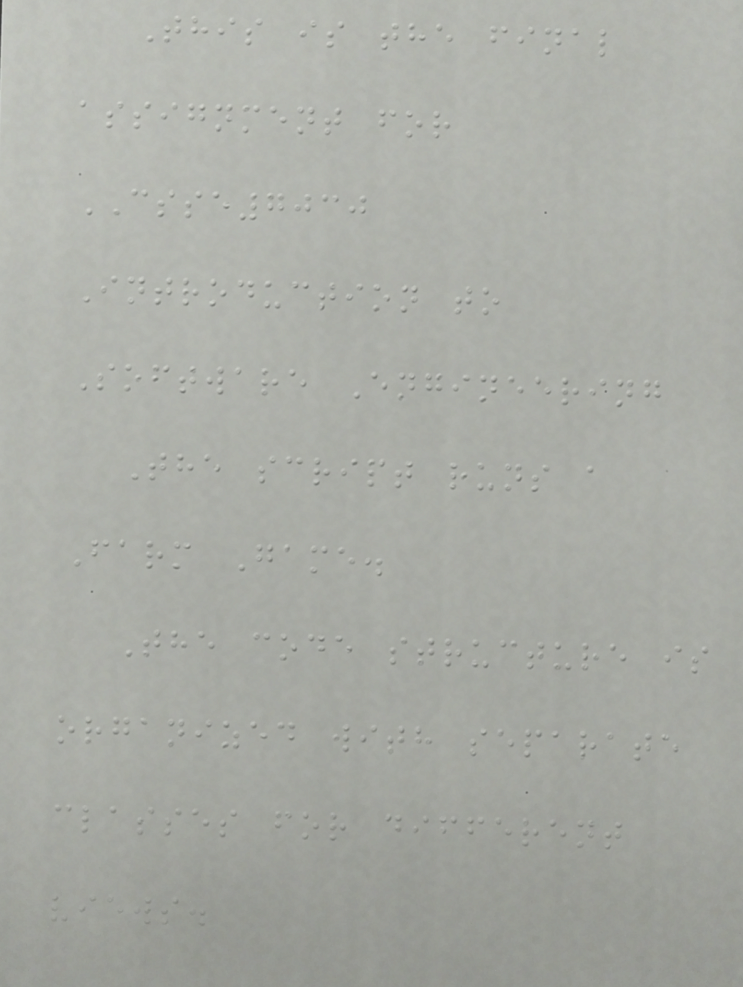This is the final
assignment for
CSSE7030
Introduction to
Software Engineering
The script runs a
Farm Game.
The code structure is
organized with separate
classes for different
views.
